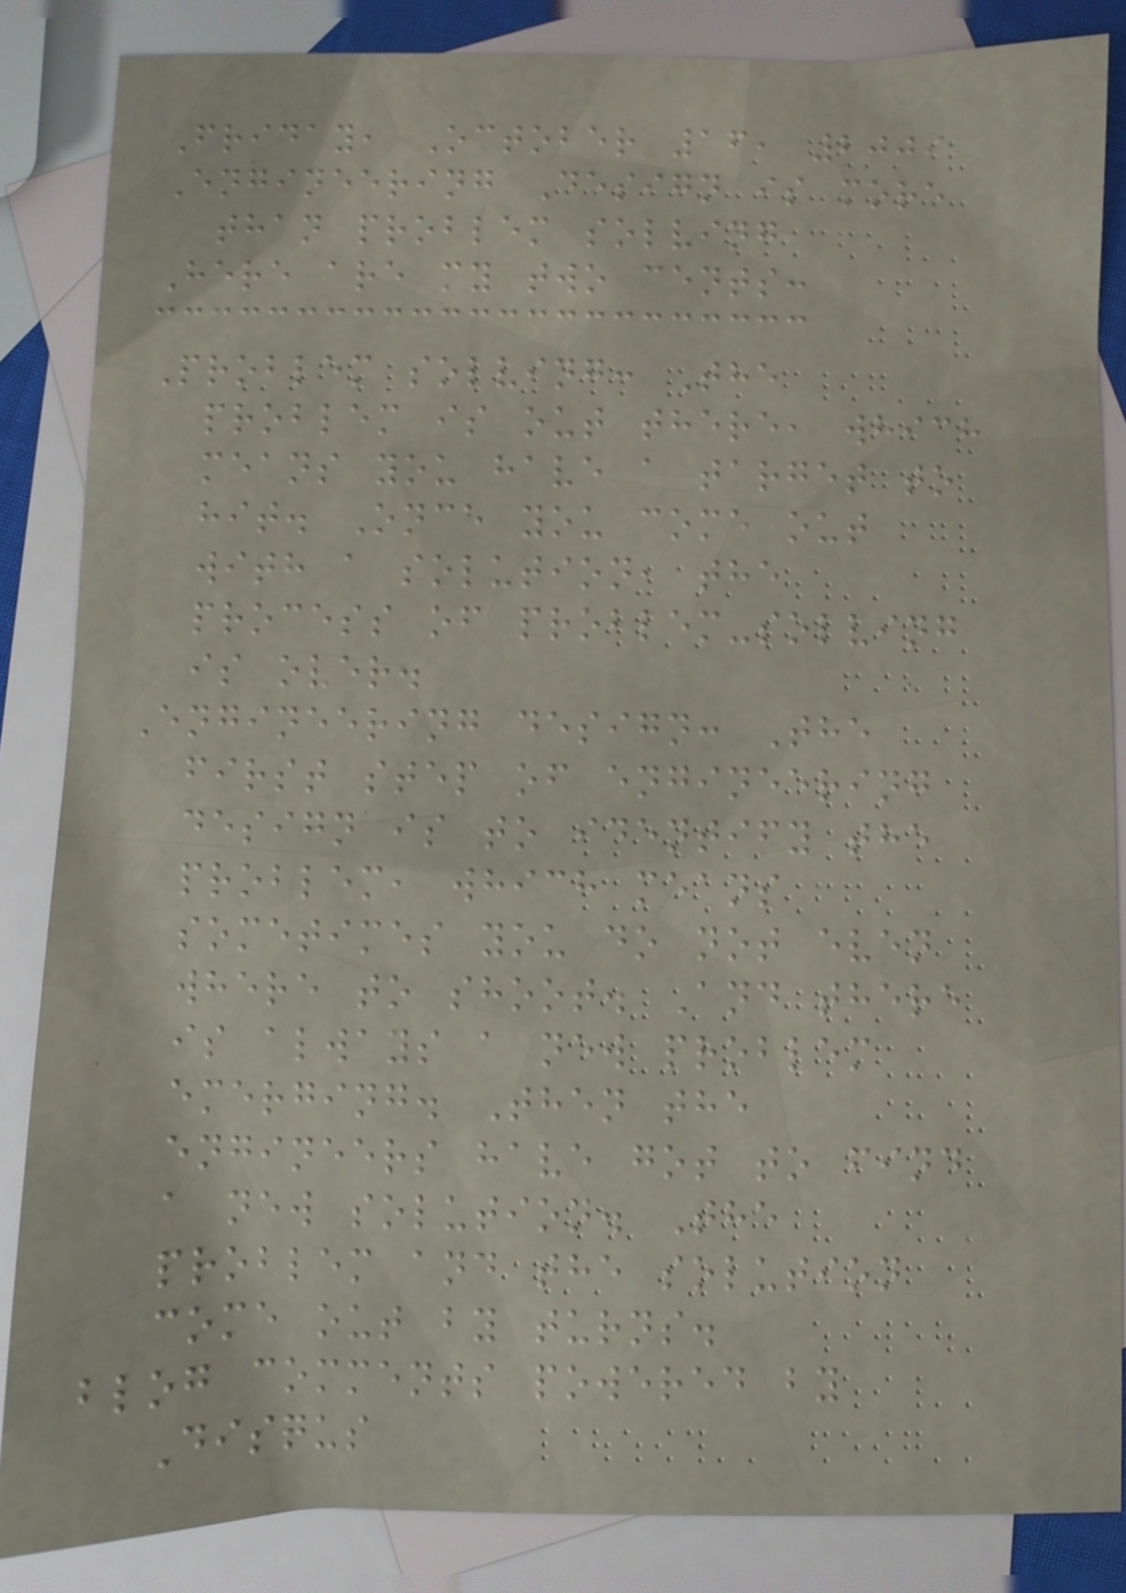Friday, October 16, 2009
Engineering Design is more
than problem solving
Here are my two cents:
Problem solving: The
problem is out there, which
means you have a target to
hit. Once you come out
with a solution, the
process of problem-solving
is over.
Engineering design: The
first step of engineering
design is to identify the
problem, which means
sometimes you do not even
where to shoot. And there
is always a new problem
emerging. Then the
engineers have got to find
a new solution. The
problem and the solution
come out by turns.
blog comments powered by
Disqus
